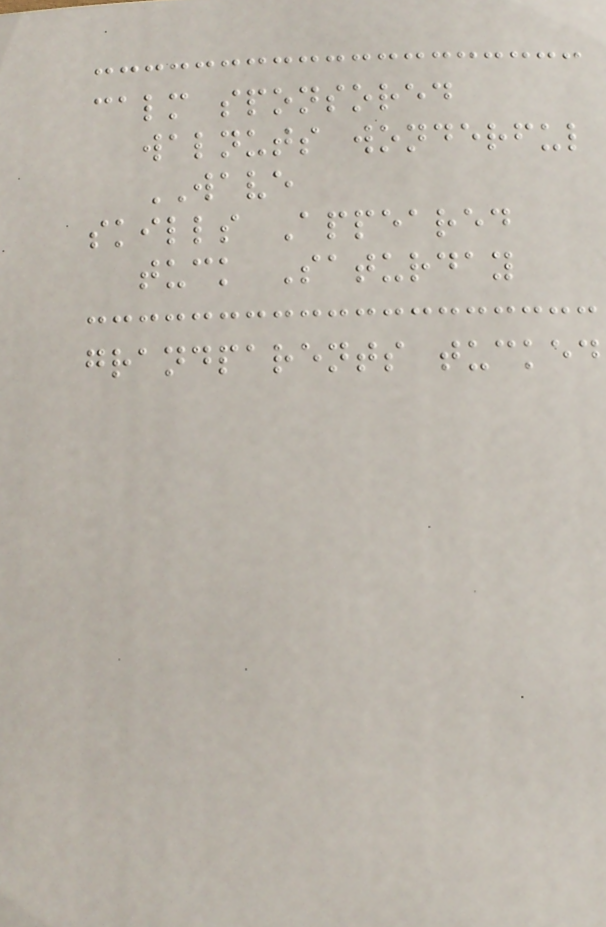calm sponsored
walnuts wonderful
WAVE
skills Appeared
tuck Saturday
grandparents tucked
